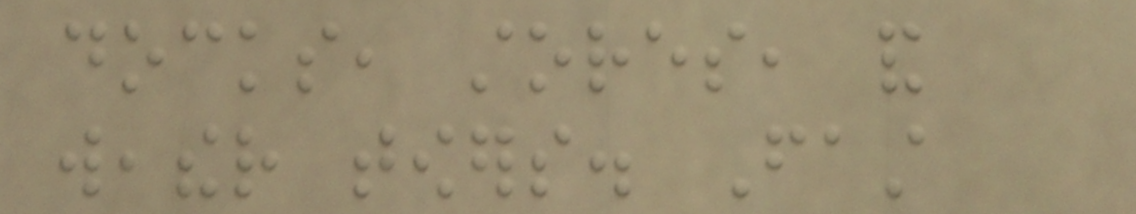docks, stores, and
weather towers. Fast
